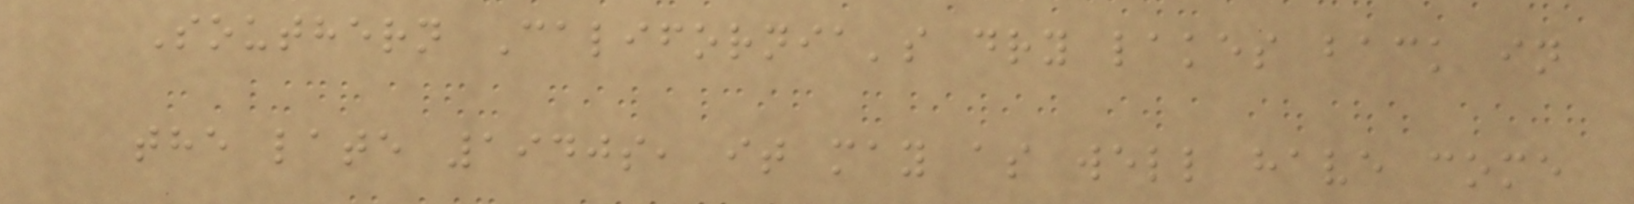Southern California's dry lakes back in
the late 1940s, it may as well have come
